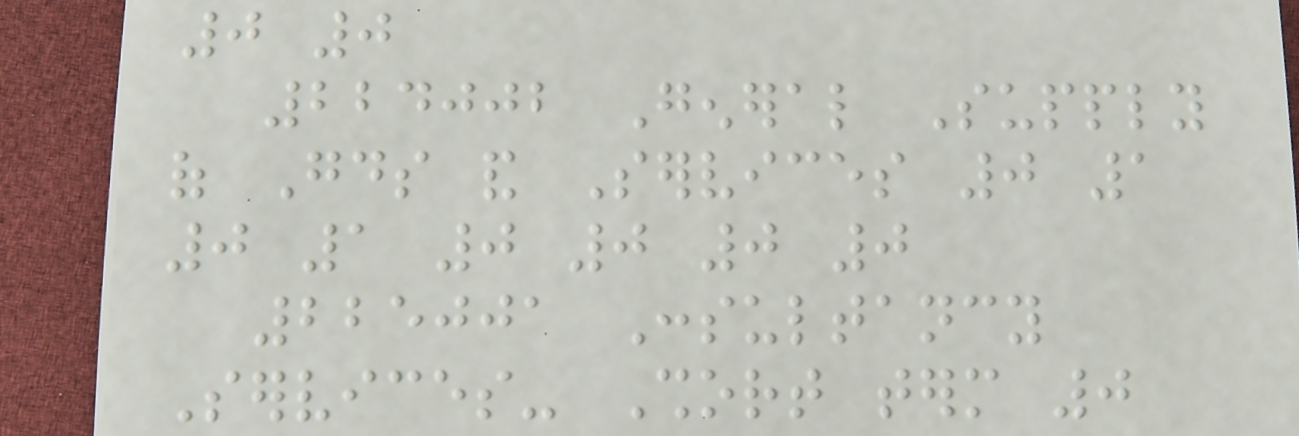0 0
224002 General Supply
of Goods and Services 0 1
0 1 0 0 0 0
225001 Consultancy
Services- Short term 0
